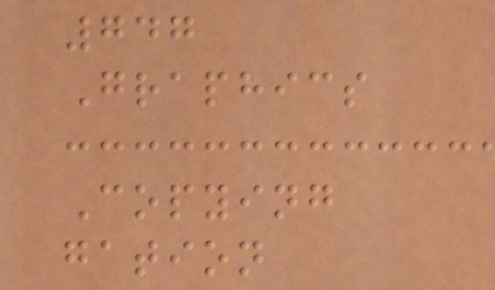747
Graphics
Copying
gation
